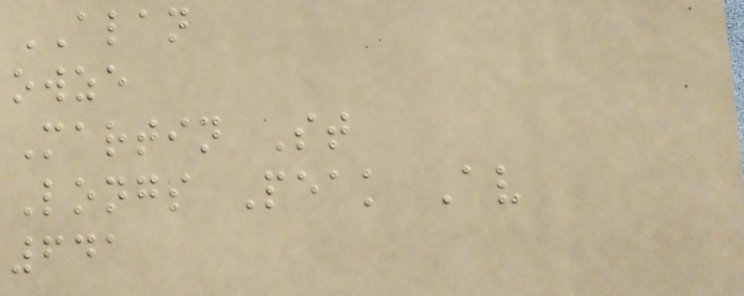ALAN
owze
Martin St
Longs Peak Av
641
